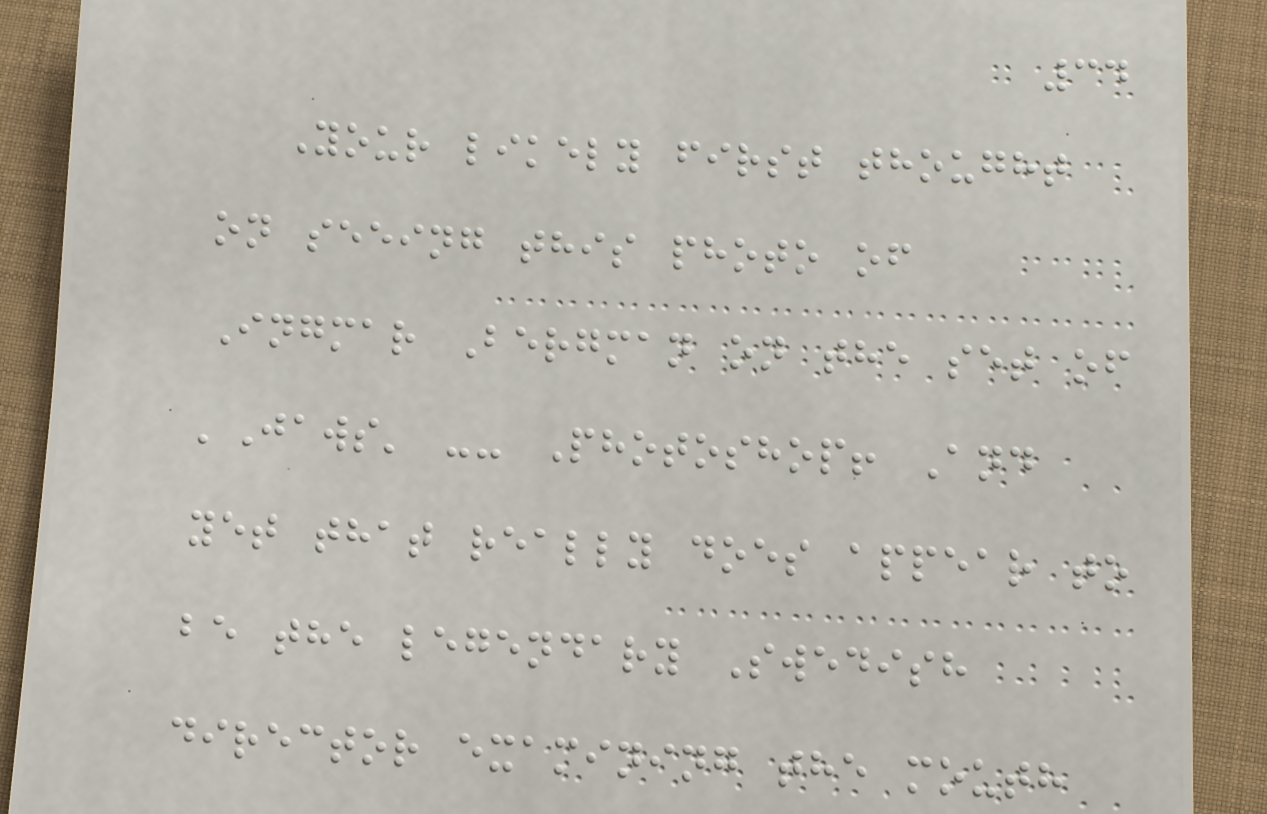34
Your likely first thought
on seeing this photo of
Ingmar Bergman on the set of
'Jaws' -- Photoshop! And
yet that really does appear to
be the legendary Swedish
director examining the mouth
